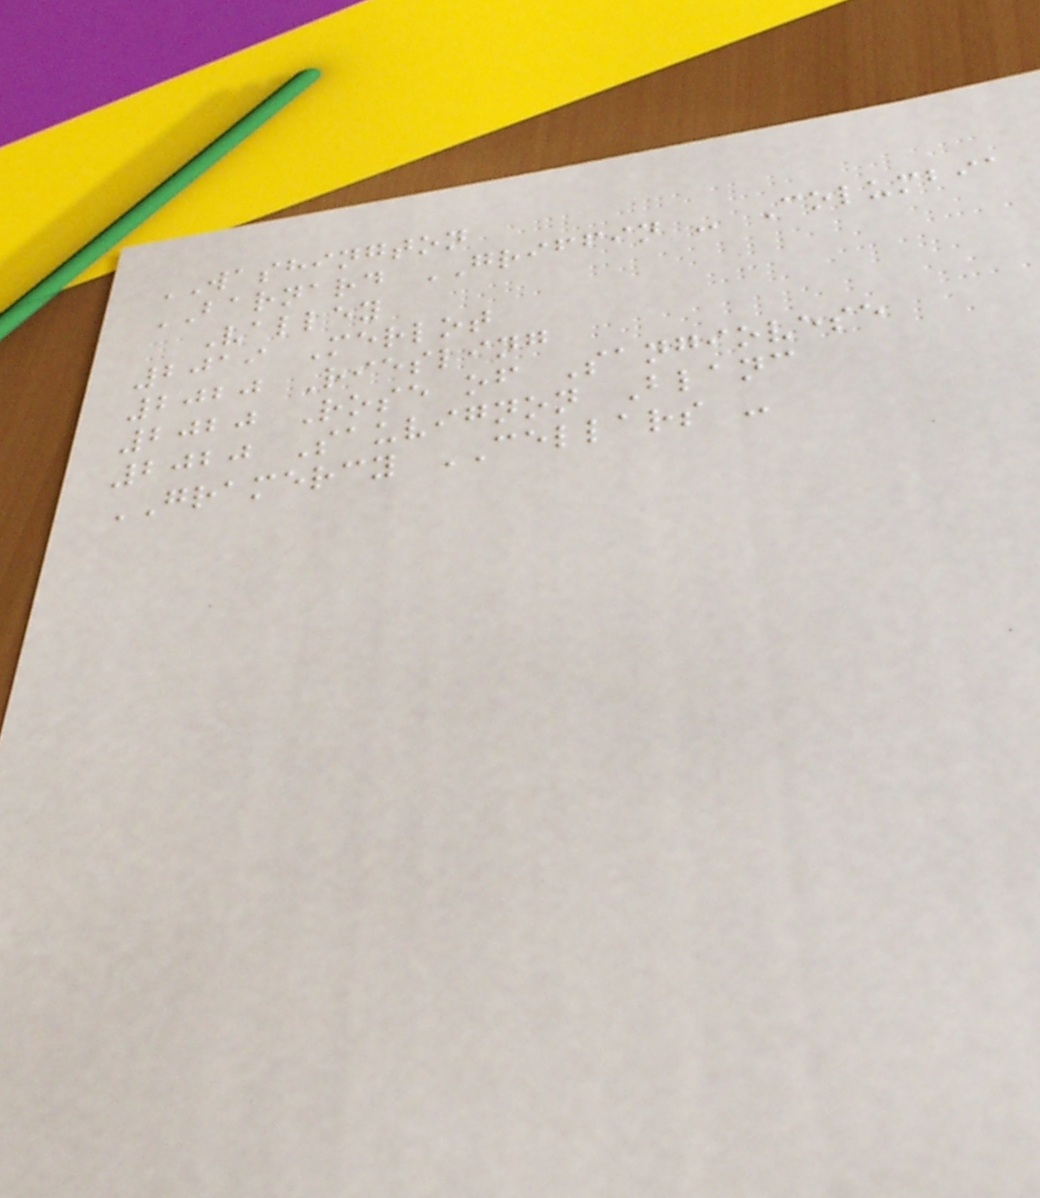WASHINGTON
BARNARD GRIFFIN - Columbia
Valley
2019 Merlot
2020 Riesling
2020 Rose of Sangiovese
2020 Sauvignon Blanc
GRAMERCY CELLARS -
